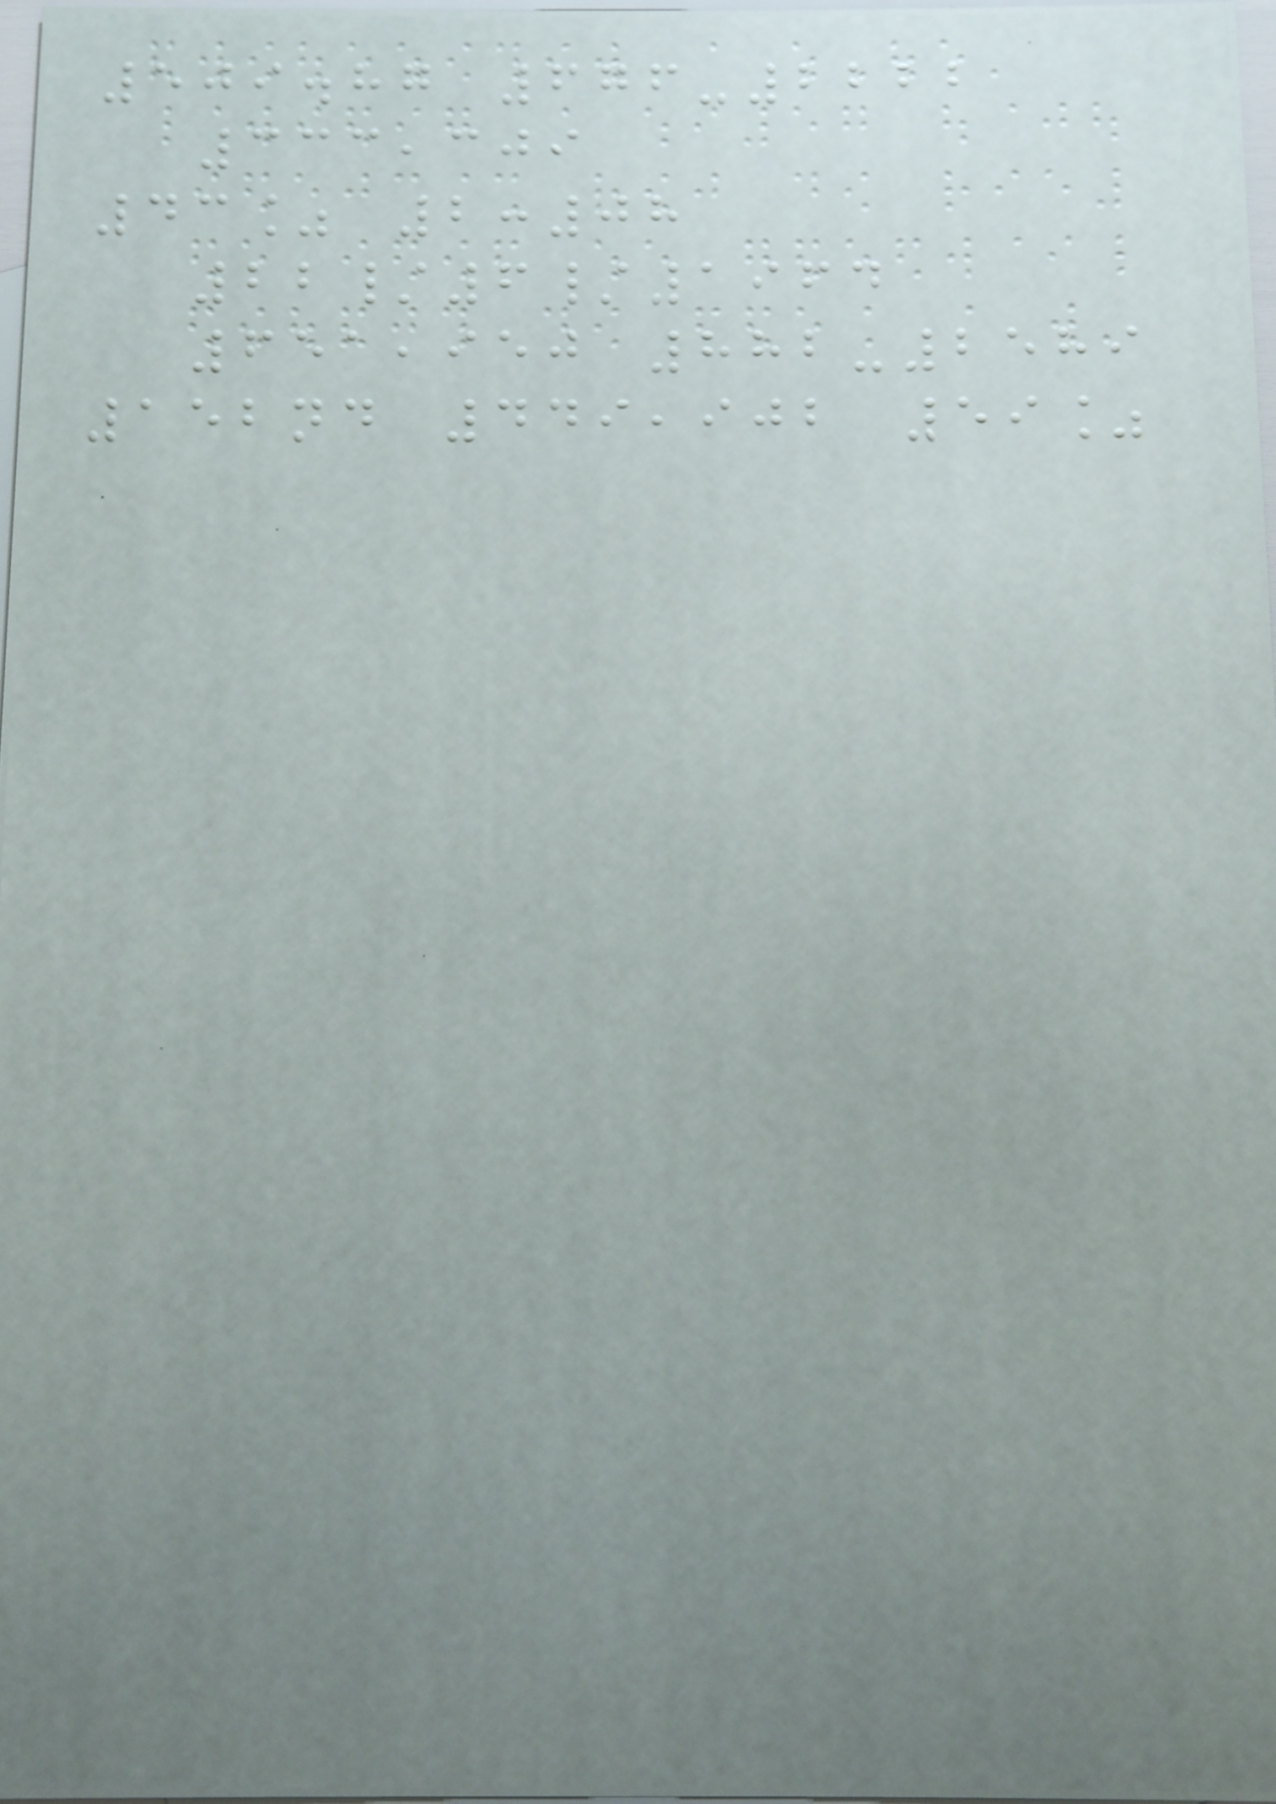509.87 676-2222
333,309
43% 2:08
22/6/1964
651,950 882-2589
152nd 449,902 59%
